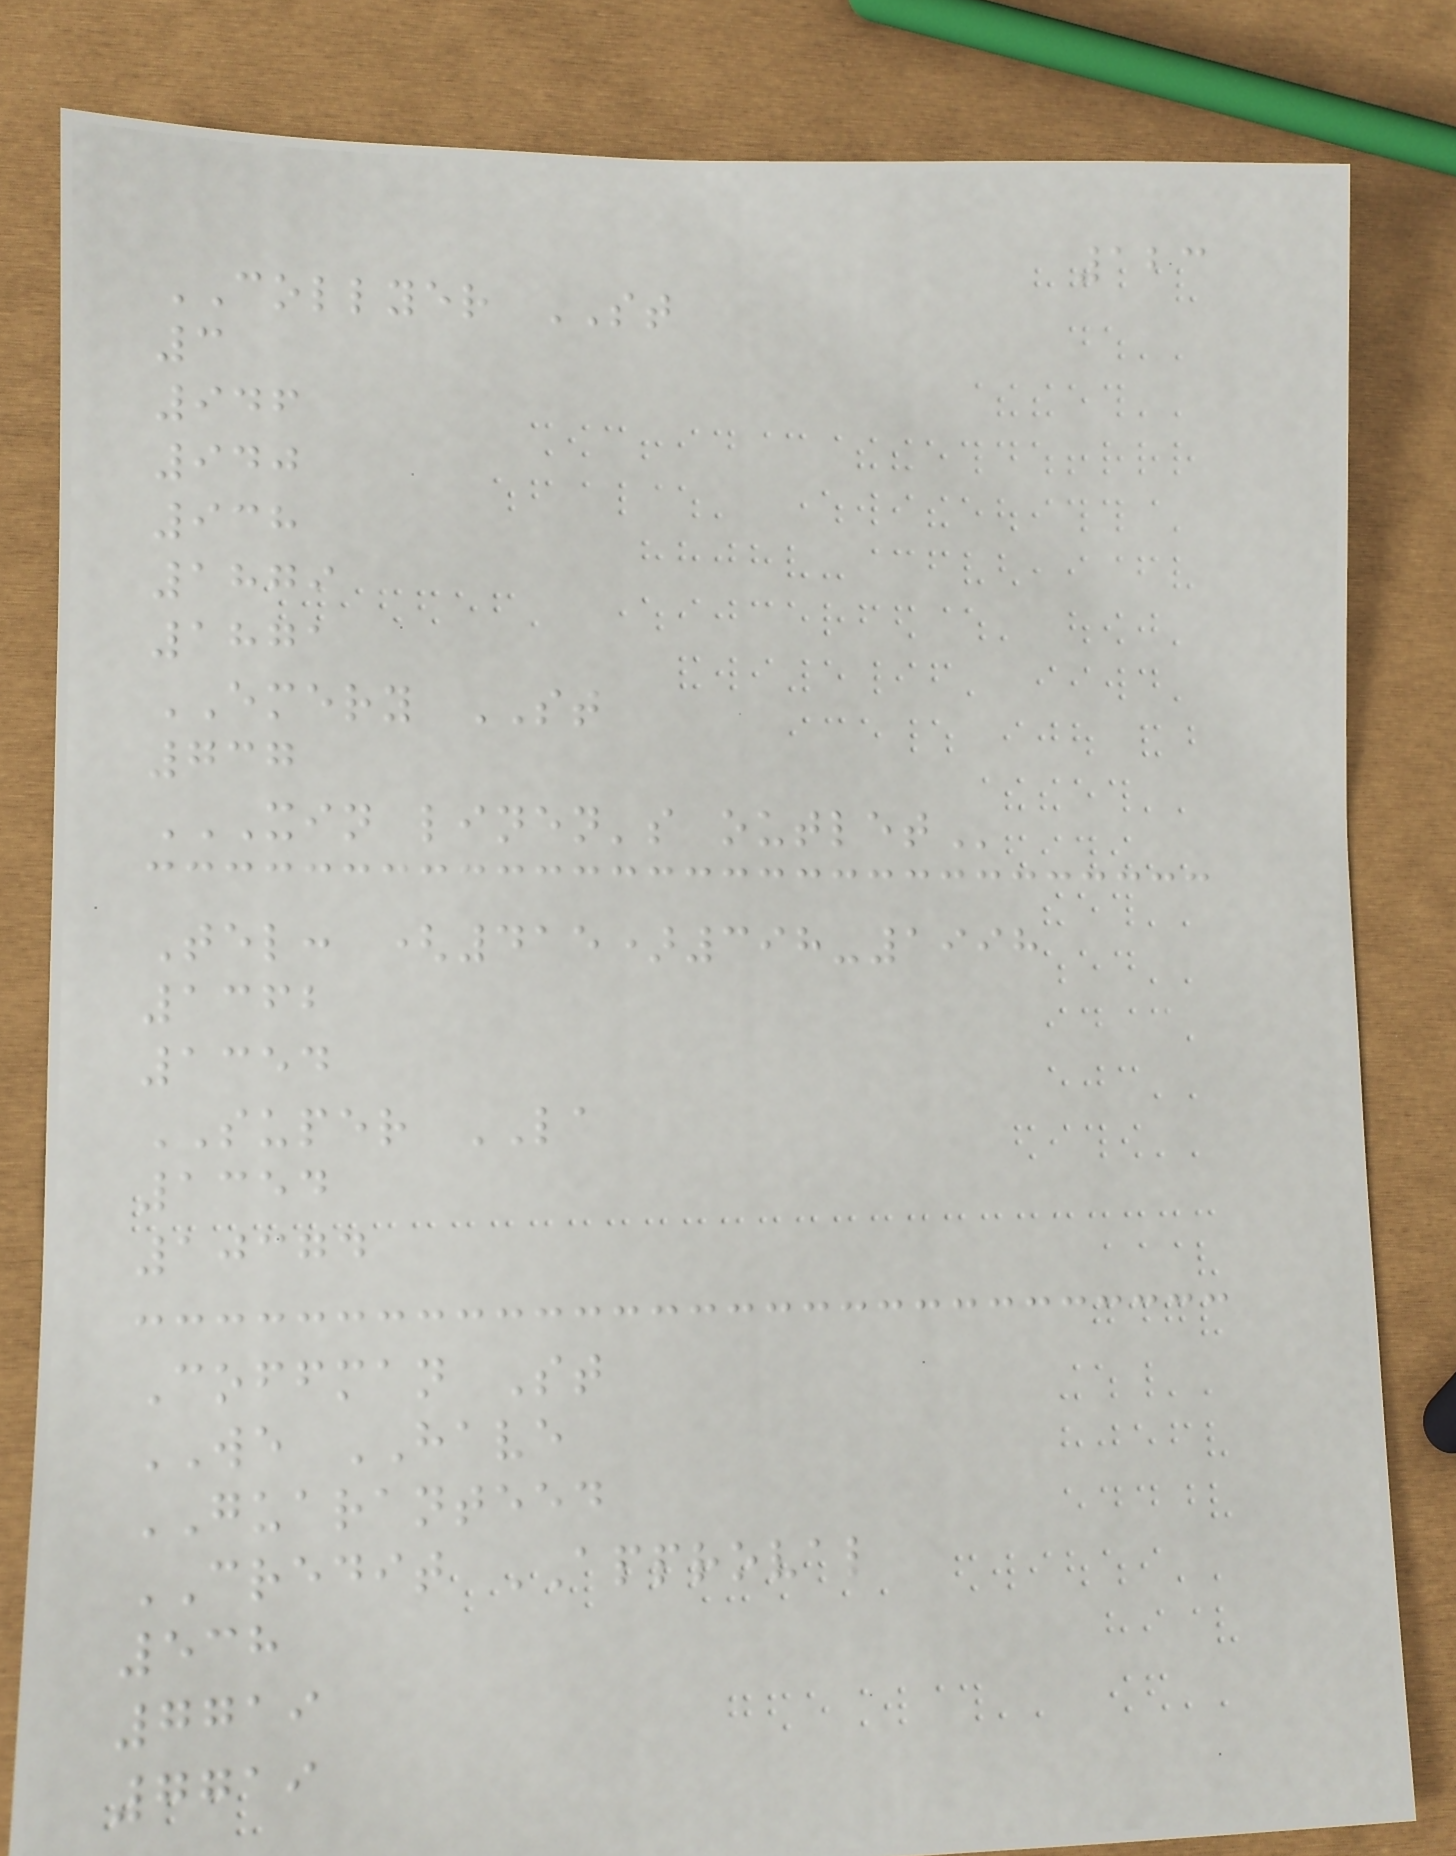123
COLLYER ST
3
946
940
938
1879
1871
EMERY ST
737
XIN LINEN'S OUTLET
Tel: (415)398-1998
1362
1354
SUPER LA
1354
10374
Coffman St
WE HAVE
GUARANTEED
CREDIT APPROVAL
538
7719
7719
